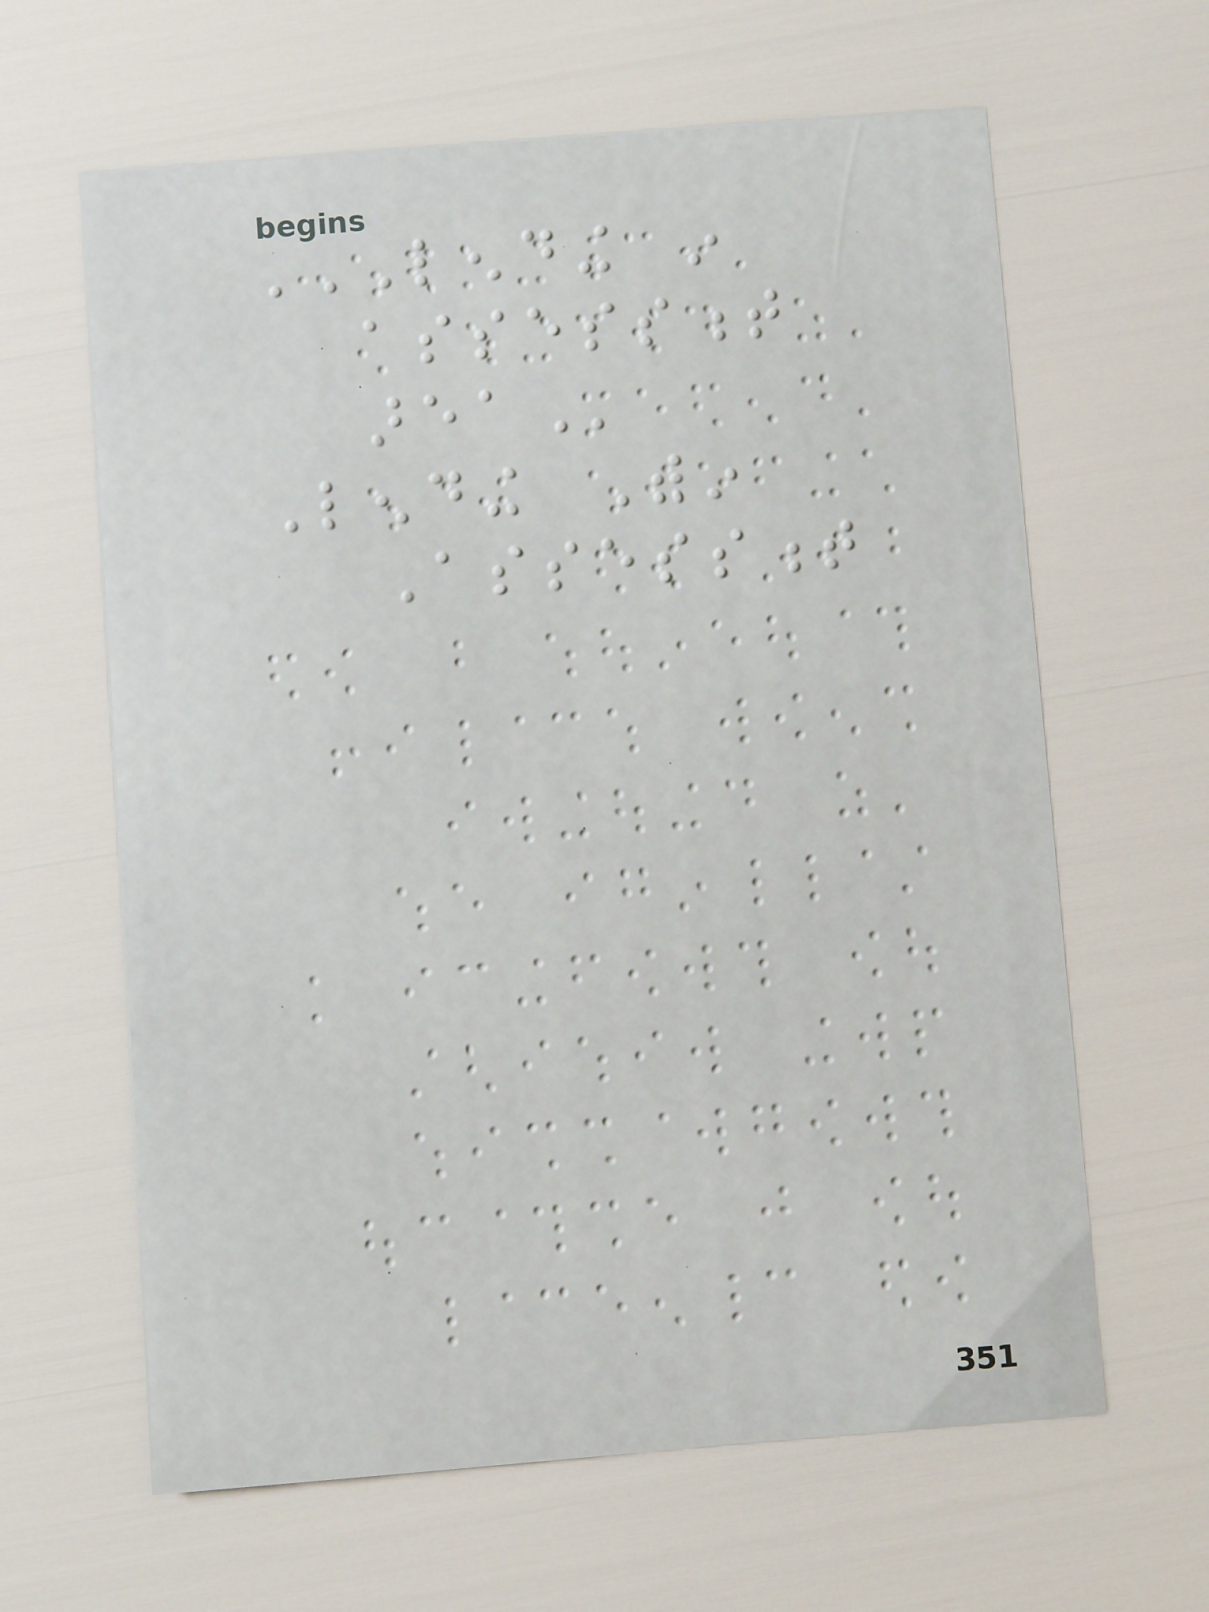LENDING IN
ASSESSMENT
AREA
Lending Within
Assessment
